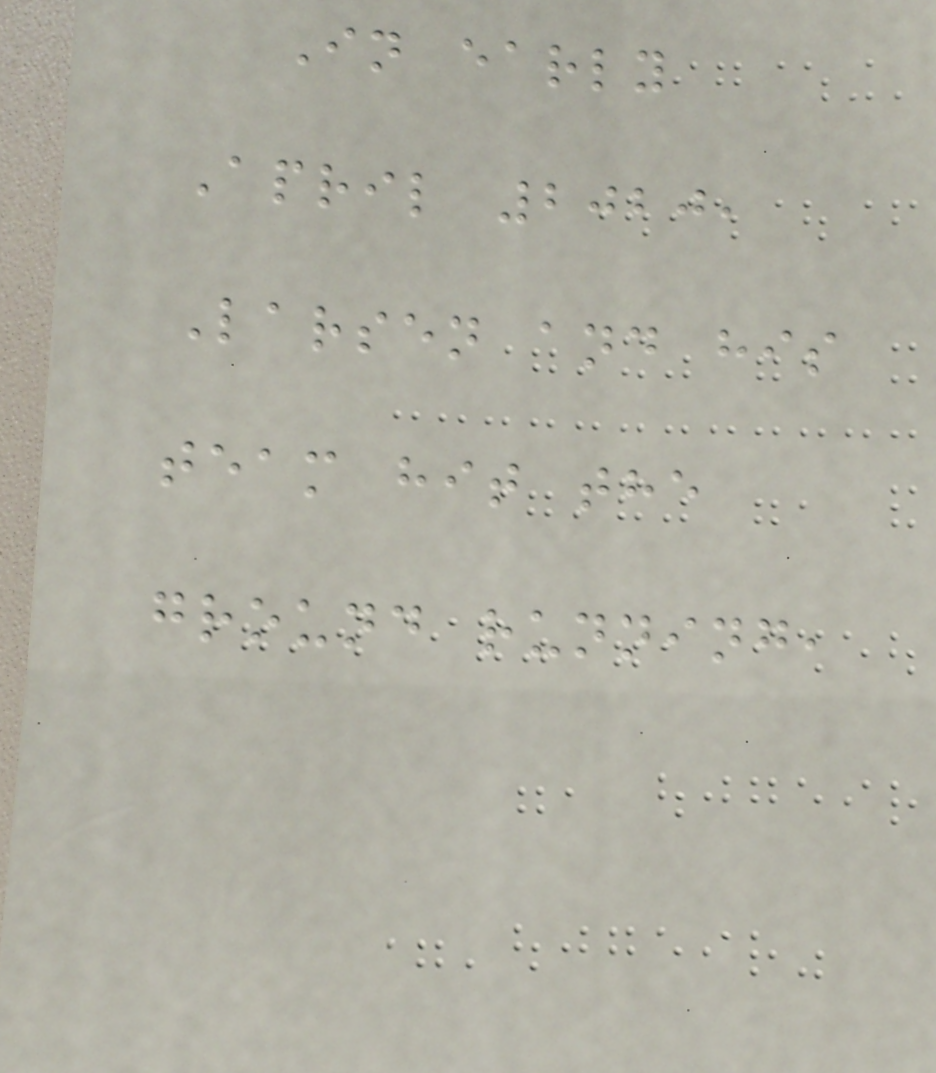In early
April 2020,
Larsen and his
team hit the
ground running,
